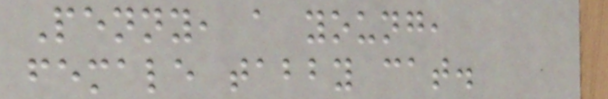Penny, a young,
female tabby cat.
